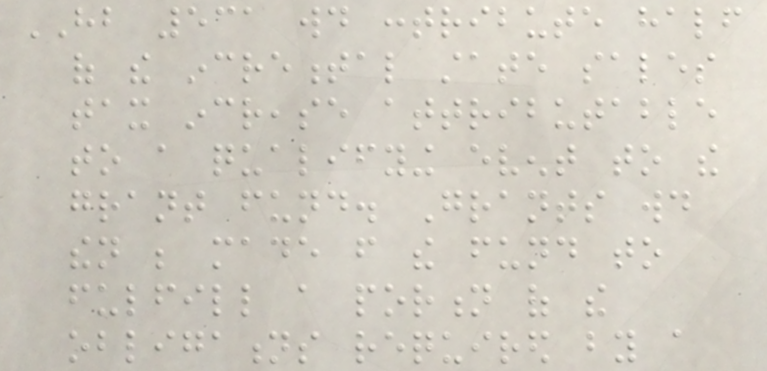HB 531 would contribute half
of the incremental state sales
tax increase attributable
to a qualifying event to the
grant fund. Grants would
then be made from the fund to
fulfill a portion of the
obligations required by a
